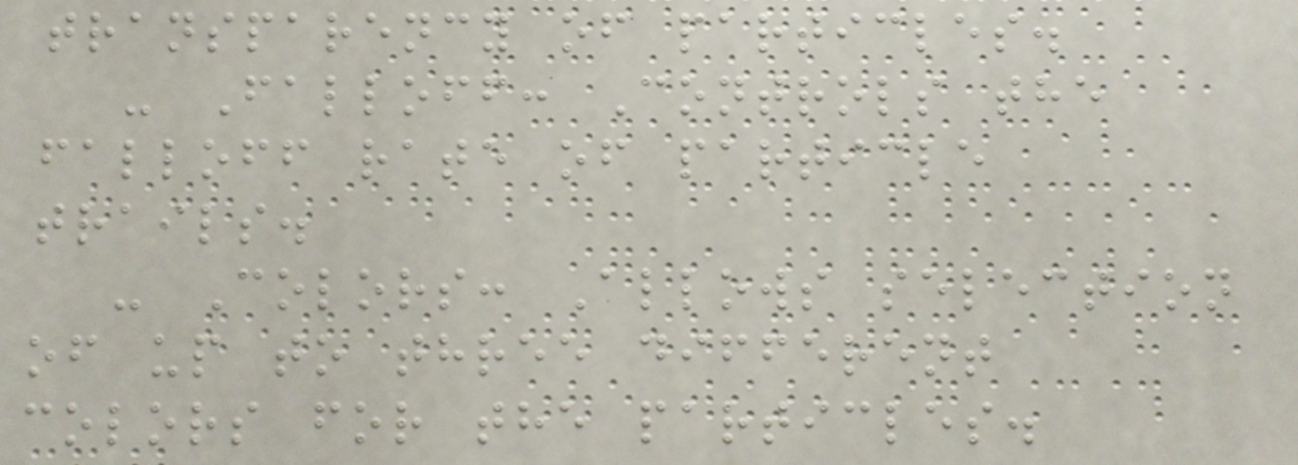transparency of particles.
- Falloff: Controls the
falloff rate of particle
trails.
- Colors: Allows selection
of up to three different
colors for the particles.
